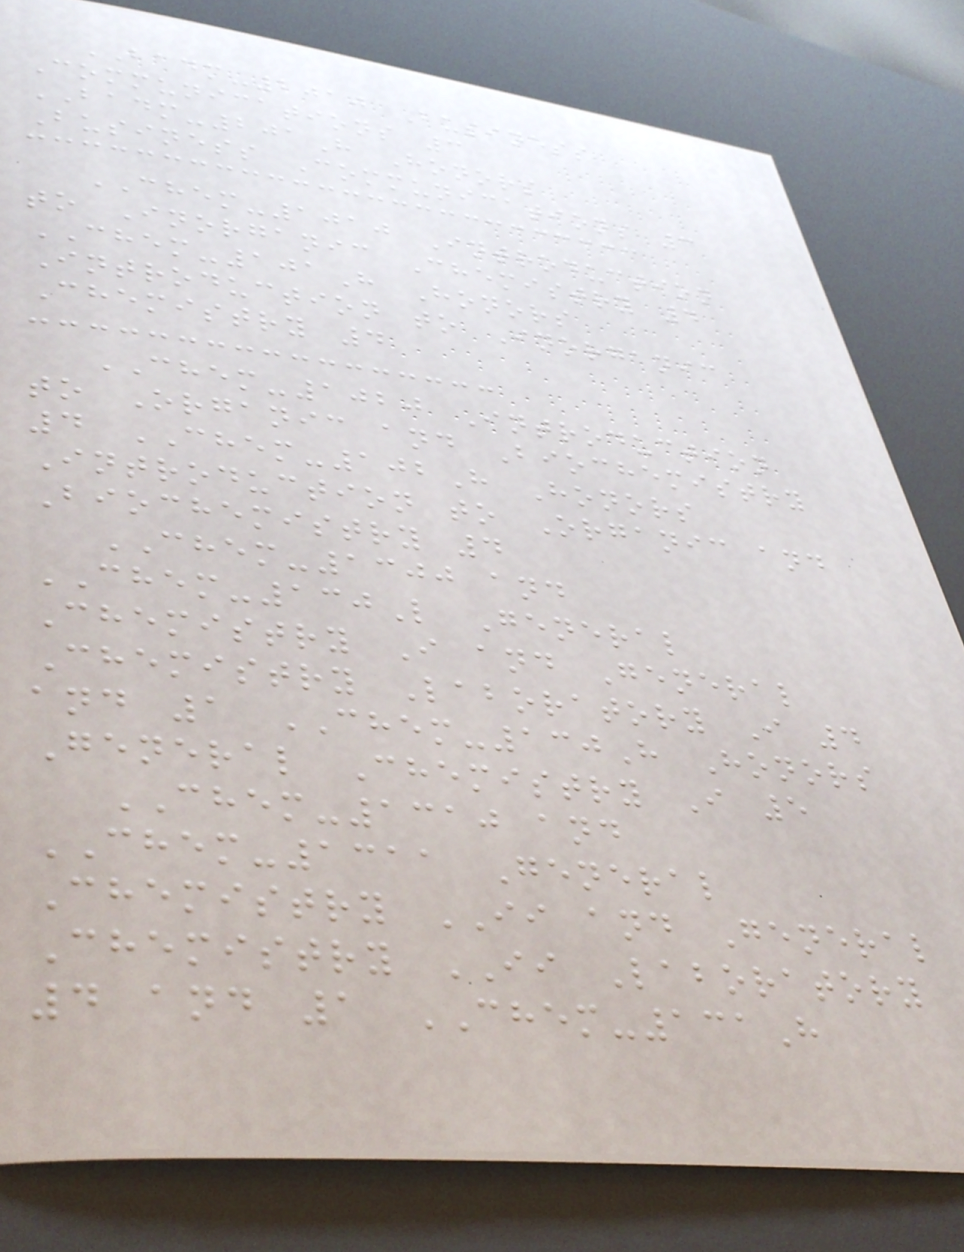BADM-2010 Business
Communications 3
BADM-201H Honors
Business Communications 3
CHEM-1010 Introduction
to Inorganic Chemistry 4
CHEM-101H Honors
Introduction to Inorganic
Chemistry 4
CHEM-1020 Introduction
to Organic and Biochemistry
4 CHEM-102H Honors
Introduction to Organic and
Biochemistry 4
CHEM-1300 and
CHEM-130L General
Chemistry I and General
Chemistry Laboratory I 4
and 1 CHEM-130H Honors
General Chemistry I 5
CHEM-1310 and
CHEM-1311 General
Chemistry II and General
Chemistry II Laboratory
4 and 1 CHEM-131H
